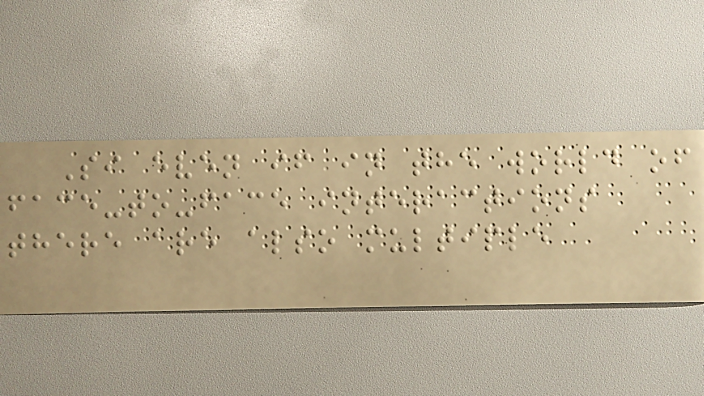Si even if in the world of
face-to-face interactions
there are also multiple
